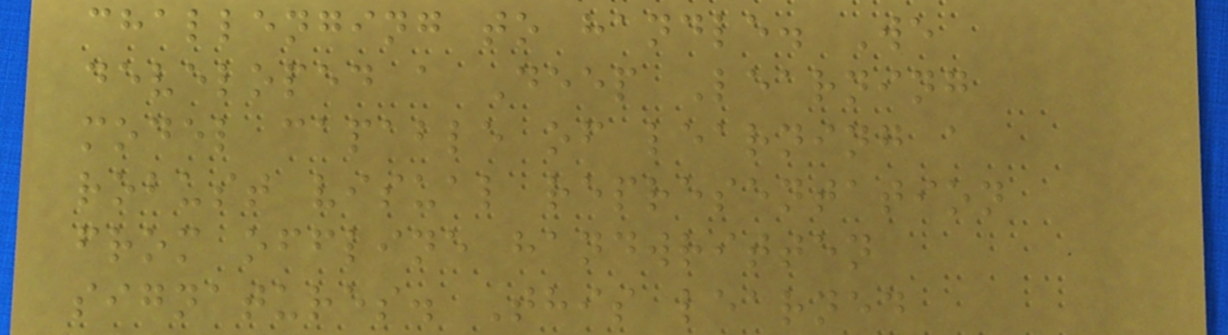challenging to handle. We
developed a Deep Learning
model capable of learning a
robust visual representation
from offline handwritten
signatures. This learned
